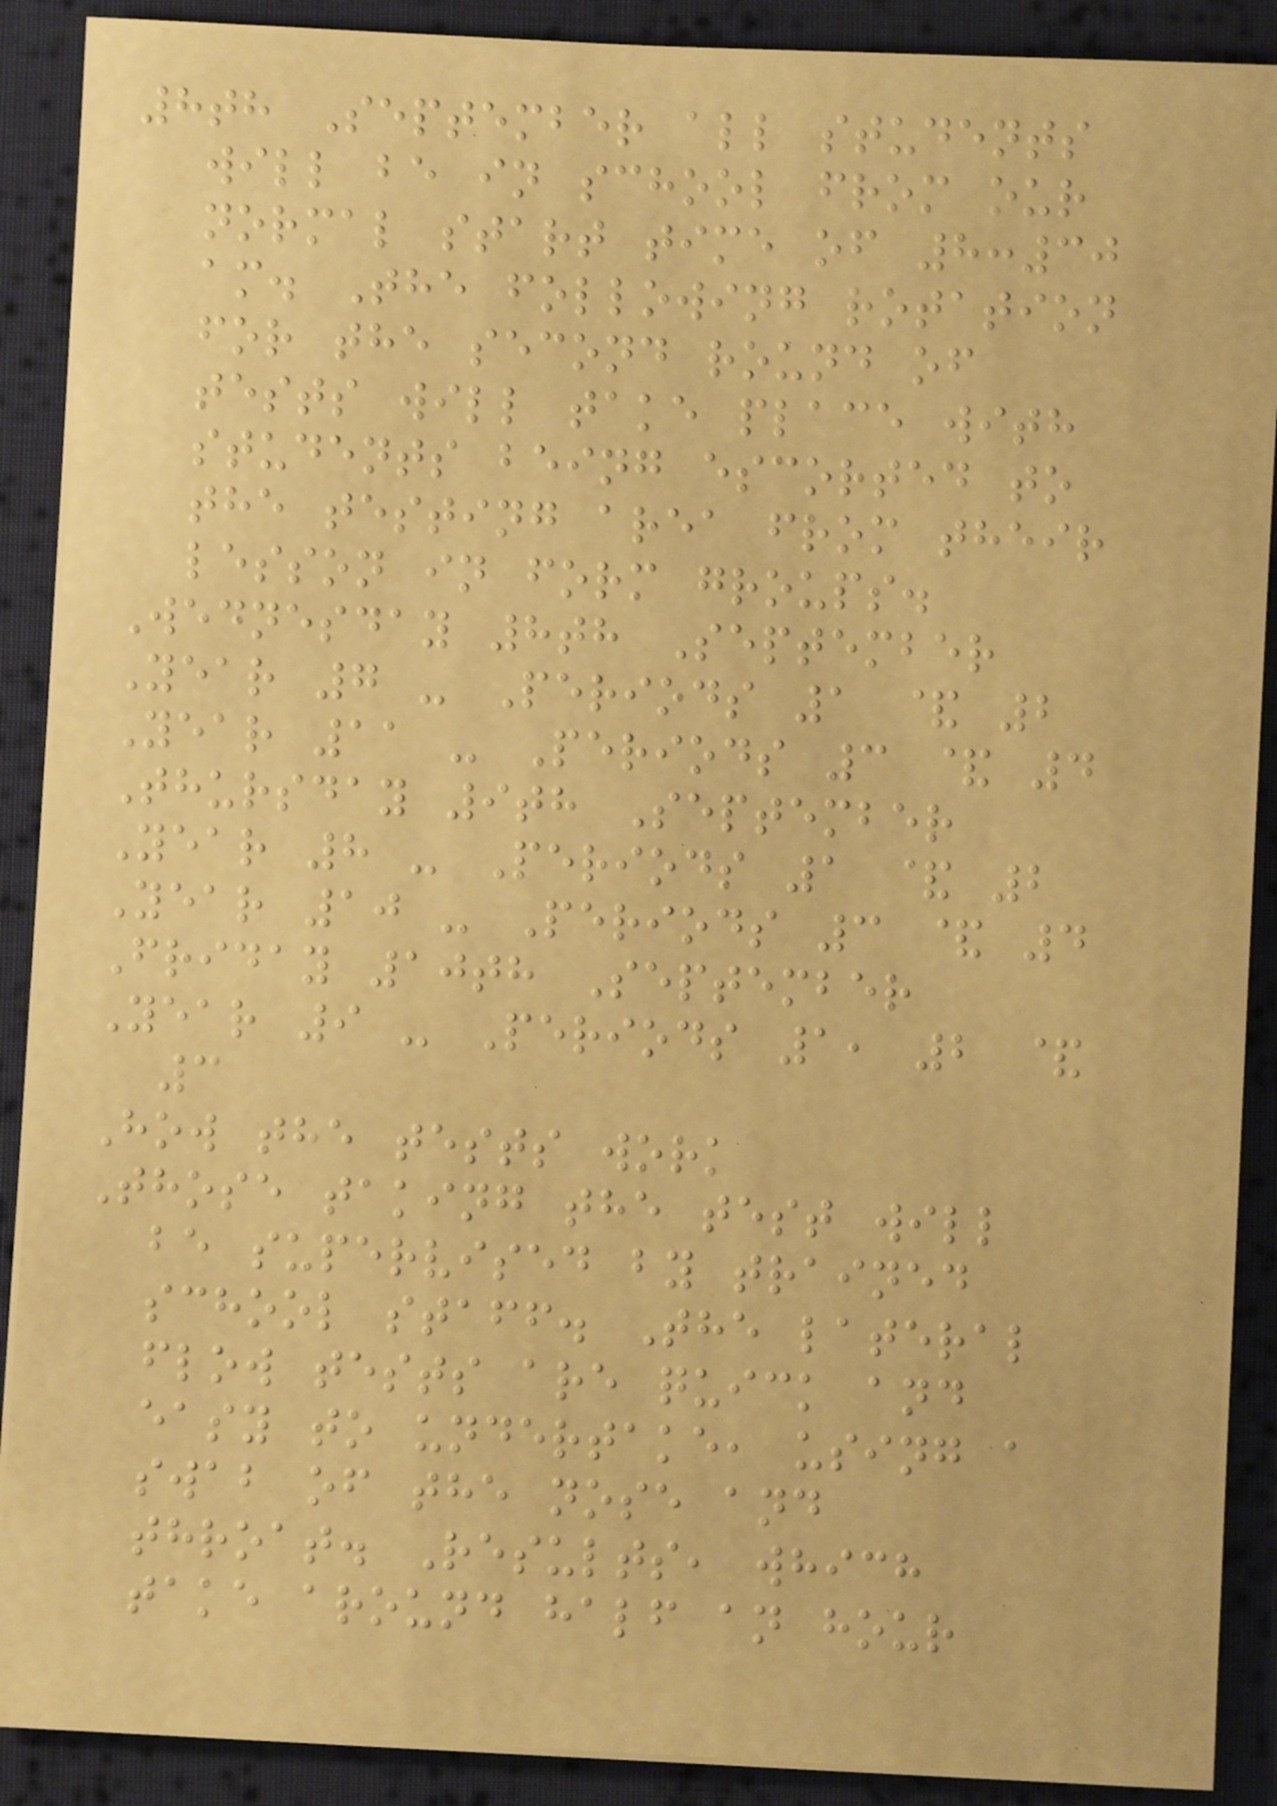8th September all students
will be in school from our
normal start time of 8:30
am. The following rotation
for the second round of
tests will take place with
students being escorted to
the testing area from their
lesson in form groups.
Wednesday 8th September
Year 7 - Periods 1 & 2
Year 11 - Periods 3 & 4
Thursday 9th September
Year 8 - Periods 1 & 2
Year 10 - Periods 3 & 4
Friday 10th September
Year 9 - Periods 1, 2 &
3
How the tests work
Those taking the test will
be supervised by trained
school staff. The lateral
flow tests are quick and
easy to undertake, using a
swab of the nose and
throat. Results, which
take around half an hour
